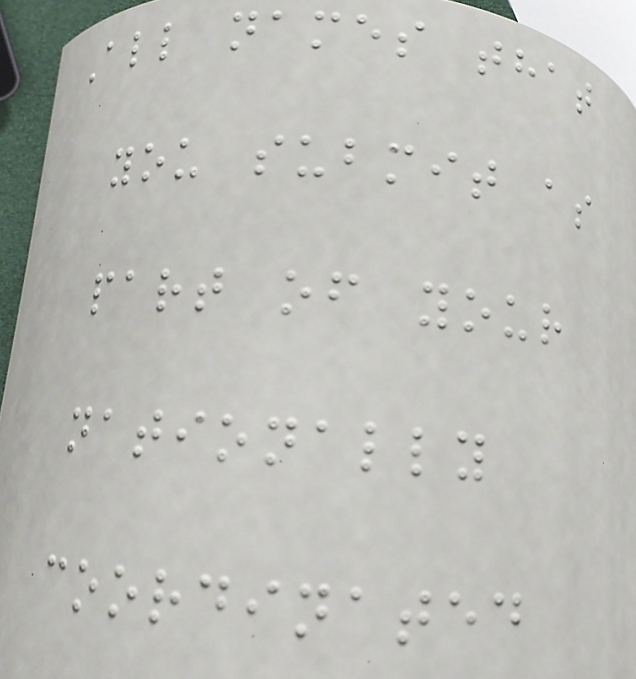All names that
you submit as
part of your
nationally
coordinated
